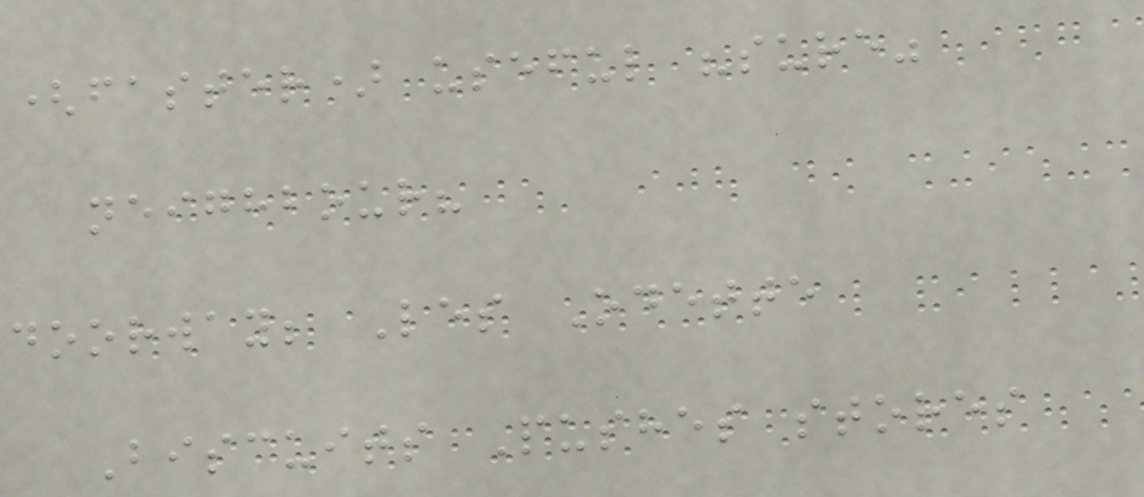(faster) useful "sure"
neighbour?
doorway; Les Odette
Biscuits Pushes stores
